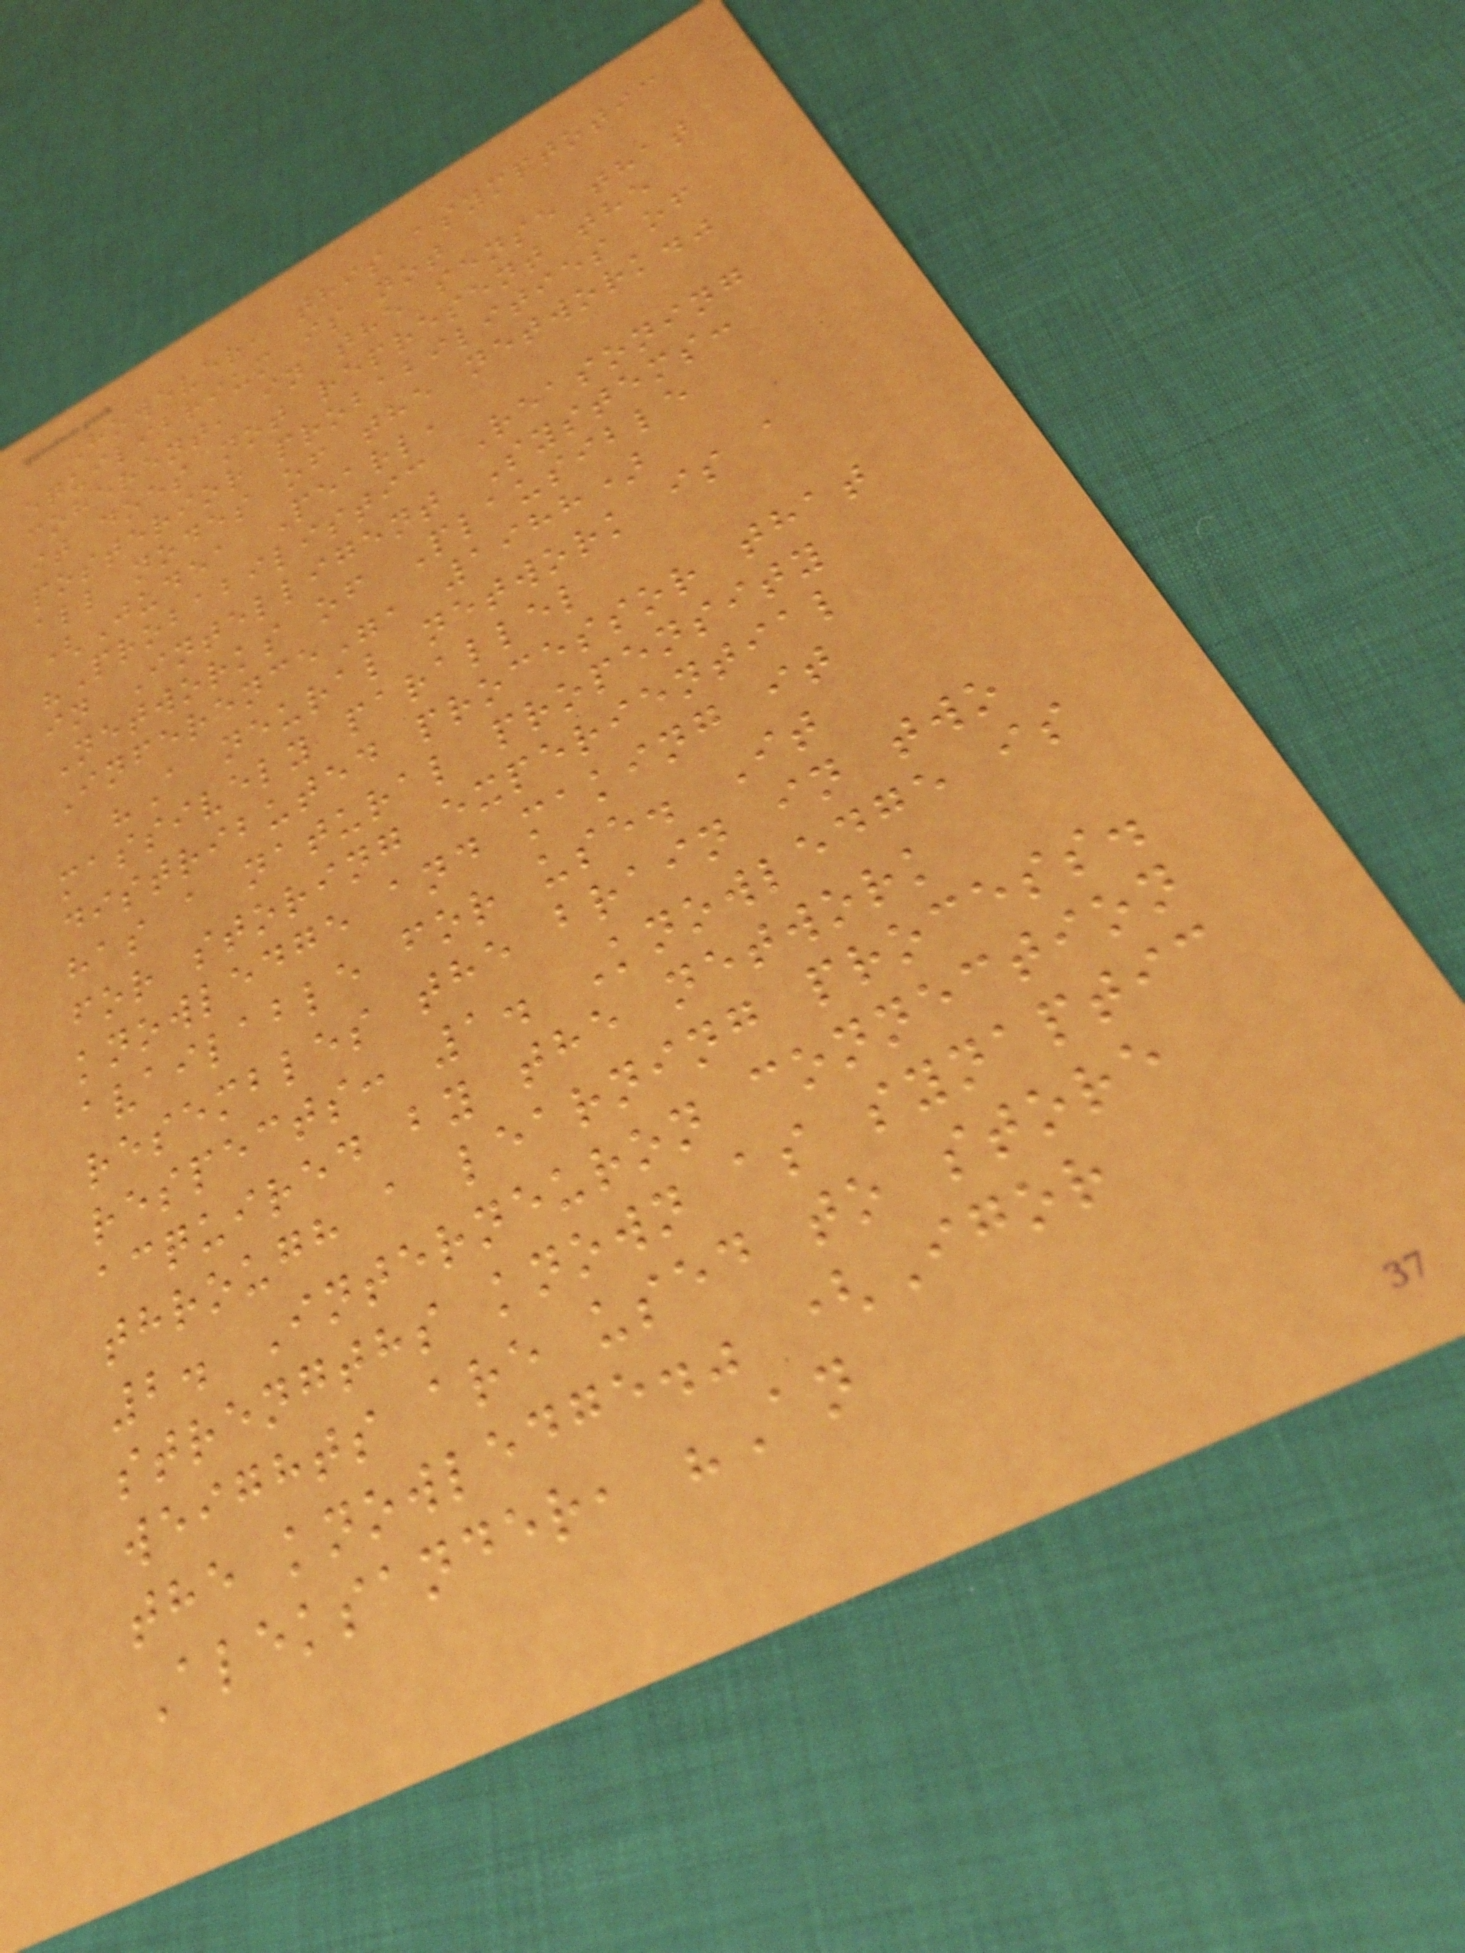However, this asymptotic
equilibrium is not
coherent, in the sense that
it does not represent the
posterior probabilities of
all nodes of the network."
(Judea Pearl,
"Probabilistic Reasoning
in Intelligent Systems:
Networks of Plausible
Inference", 1988)
"A neural network is a
massively parallel
distributed processor that
has a natural propensity
for storing experiential
knowledge and making it
available for use. It
resembles the brain in two
respects: 1. Knowledge is
acquired by the network
through a learning process.
2. Interneuron connection
strengths known as synaptic
weights are used to store
the knowledge." (Igor
Aleksander, "An
